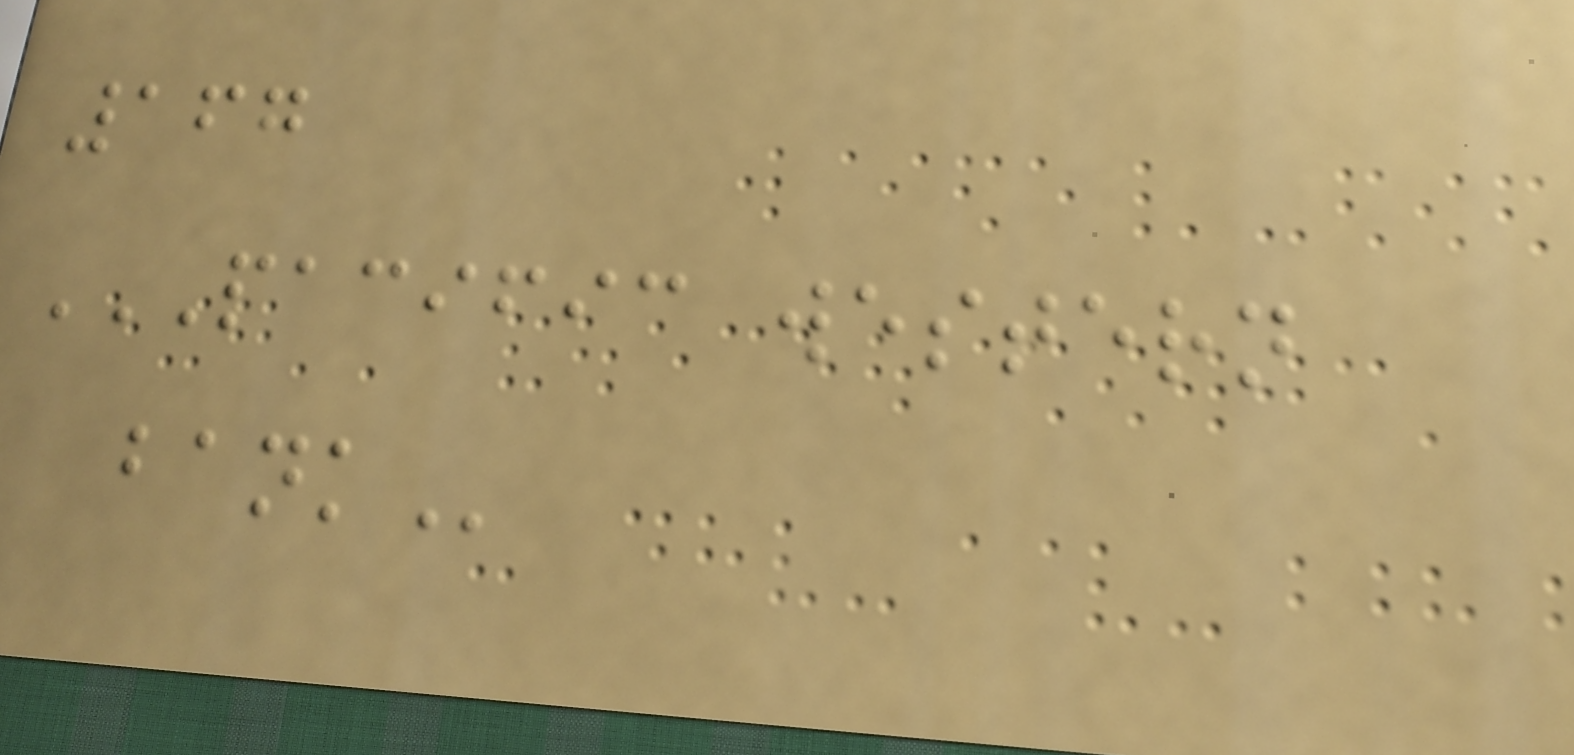167
PACIFIC WESTERN
BANK
